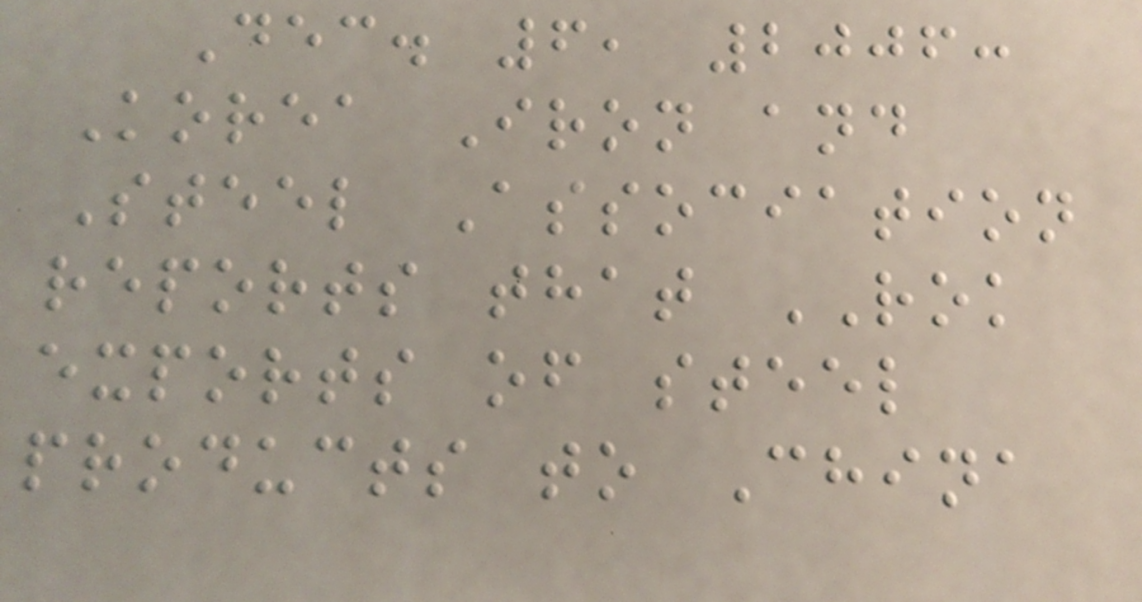Dec. 6, 2006:
Korea Iron and
Steel Association
reports that ROK
exports of steel
products to China
